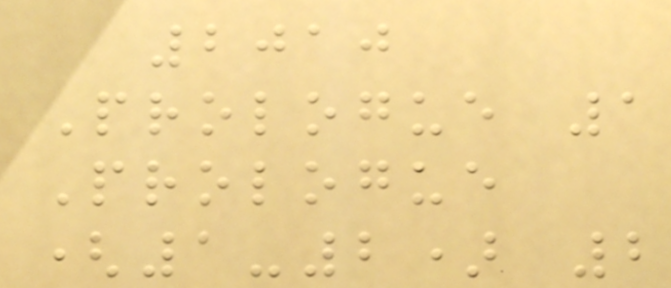2010
Prologue 1
Prologue
(1-2) 2
